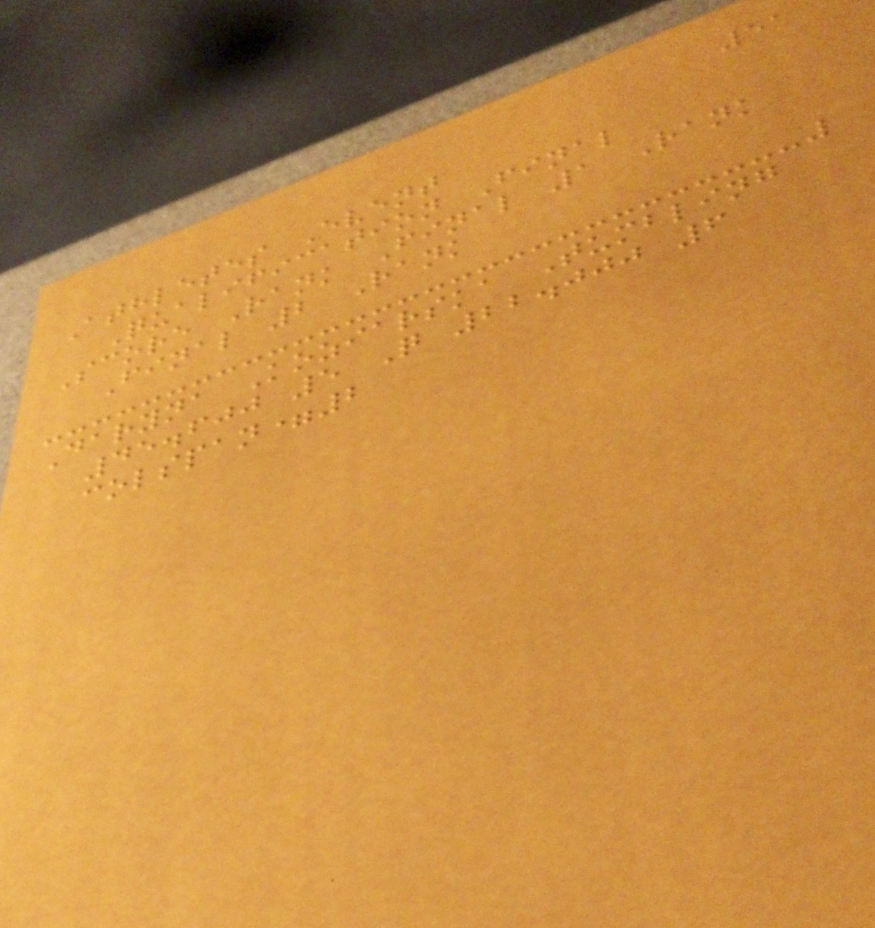51
Athletes Event
Qualification Final
Score Rank Final 1 Rank
Final 2 Rank
Daryna Koziarska Tumbling
45.600 5 Q 22.000 6
colspan=2
